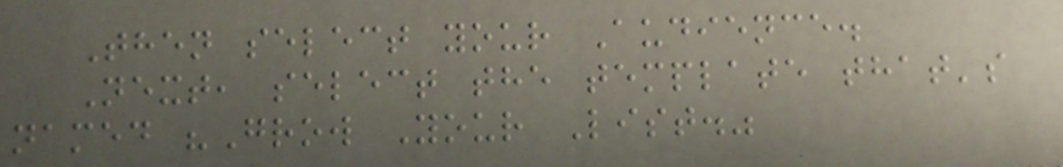Then select your Audience.
Next, select the template that's
named "Grow Your List."
